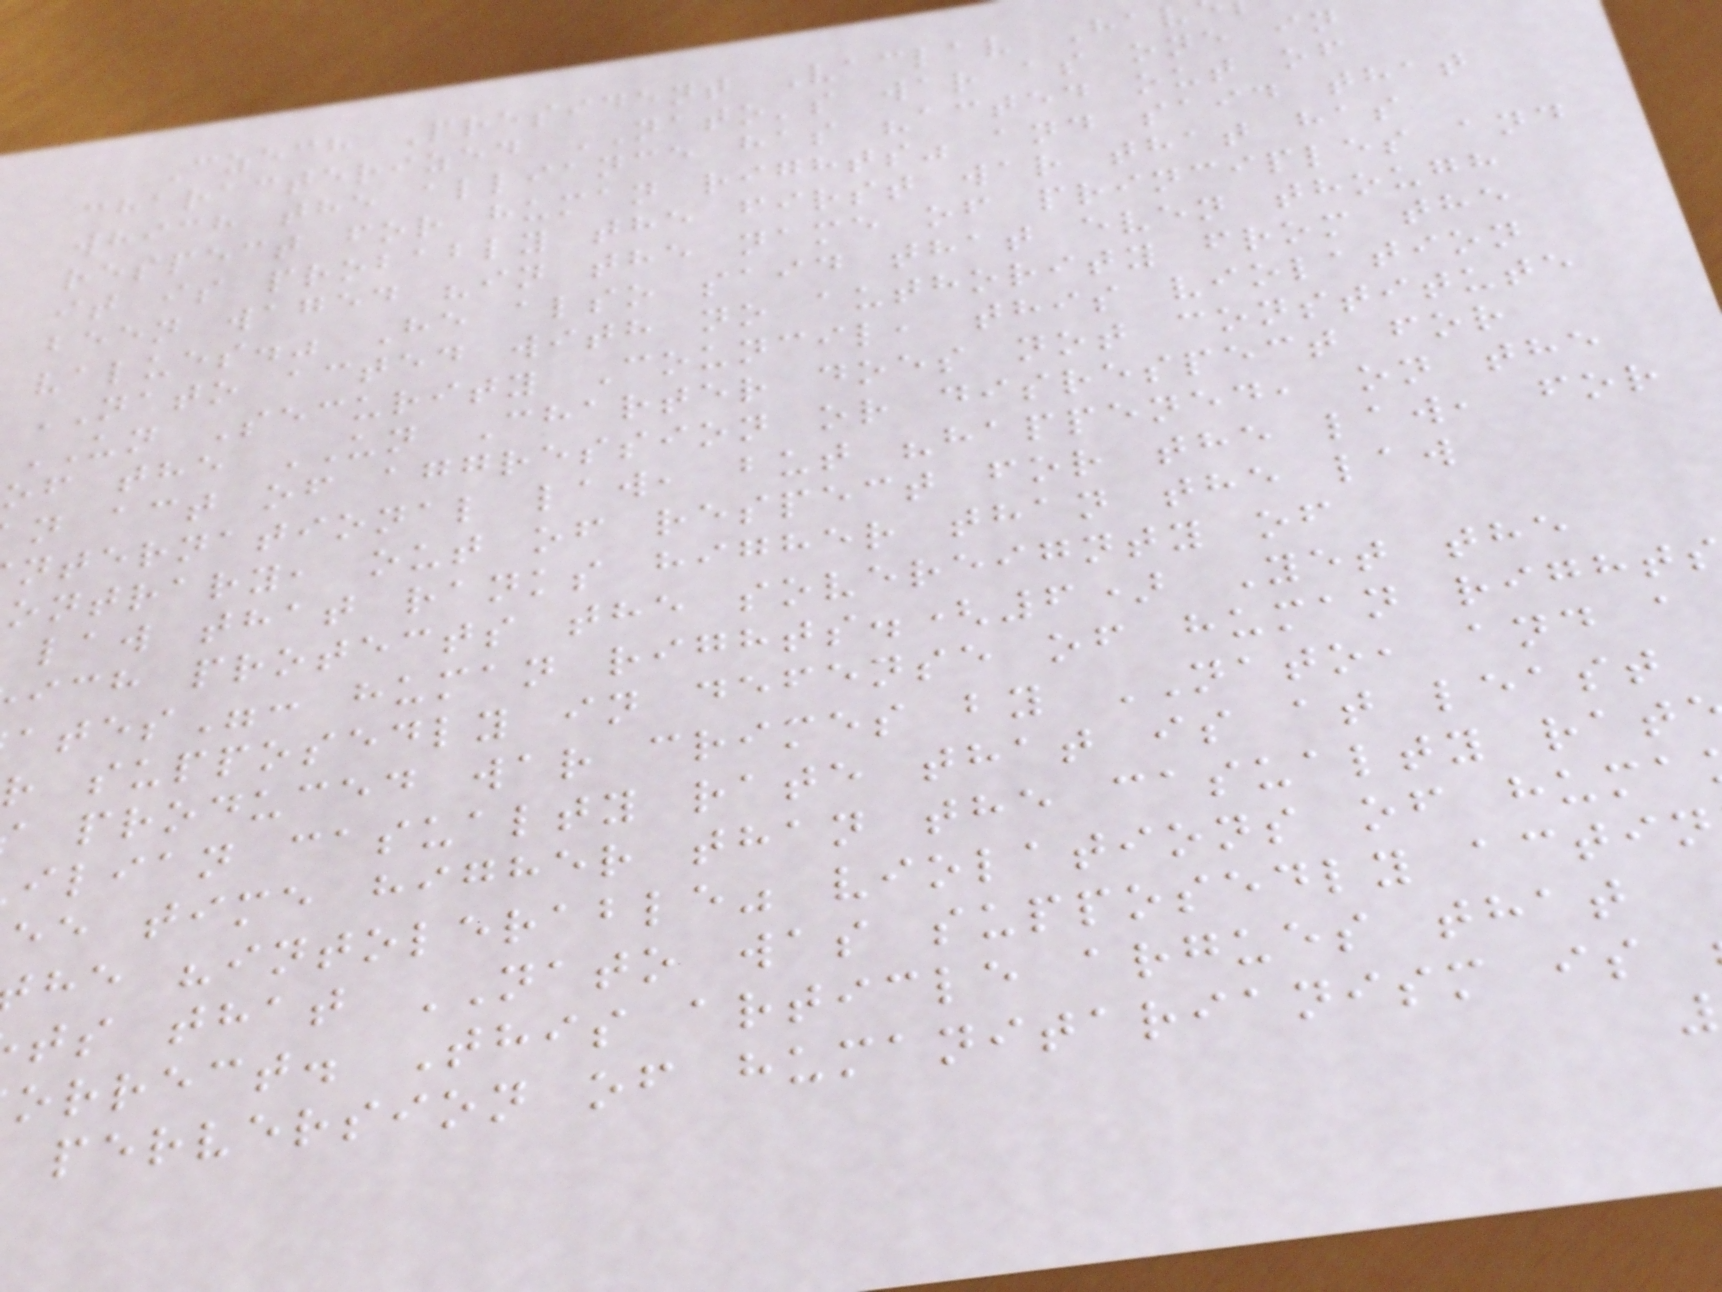Czech President Vaclav Hav
characterized NATO's war as one in
which the alliance has "acted out of
respect for human rights" and said that
it is probably the first war that has
been waged "in the name of principles and
values." He also said that even though
NATO acted with no authority from the
UN Security Council, this violation
of the UN Charter does not constitute
n act of aggression or disrespect for
nternational law, but "happened, on the
ontrary, out of respect for the law, for
law that ranks higher than the law
ich protects the sovereignty of
ates": human rights.(6) Yet the
r supposedly in defense of human right
produced war crimes by NATO, and a
ilian casualty rate that is at least
ee time higher than the casualty rat
he "intolerable" violations of huma
ts that NATO was supposedly actin
orrect. This article argues that
perversion of humanitarianism is
